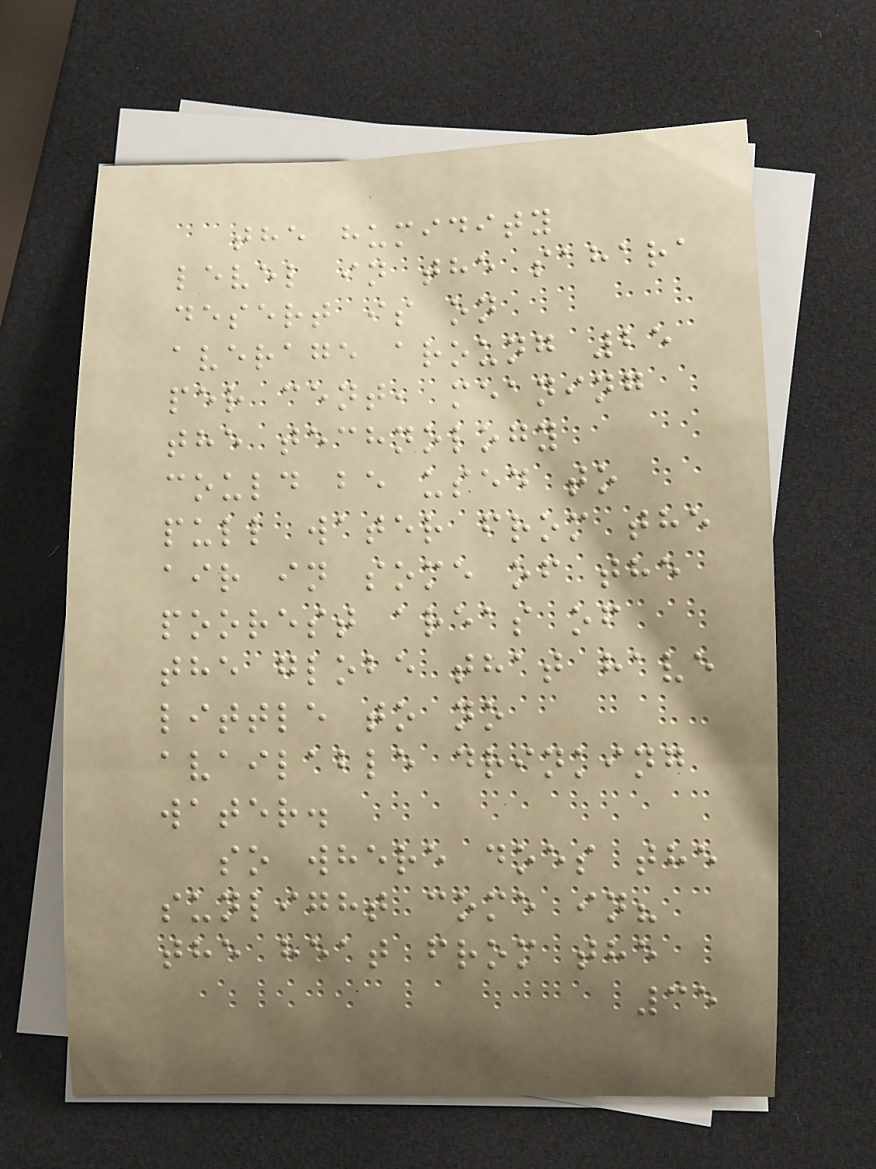the humidity
level in the sahara
desert is on
average aroung 25
per cent, meaning
the technology
could be used to
pull water from the
air in some of the
poorest areas of
the globe that have
little to no
available drinking
water.
so where does the
sunlight come in?
the heat from the
35
